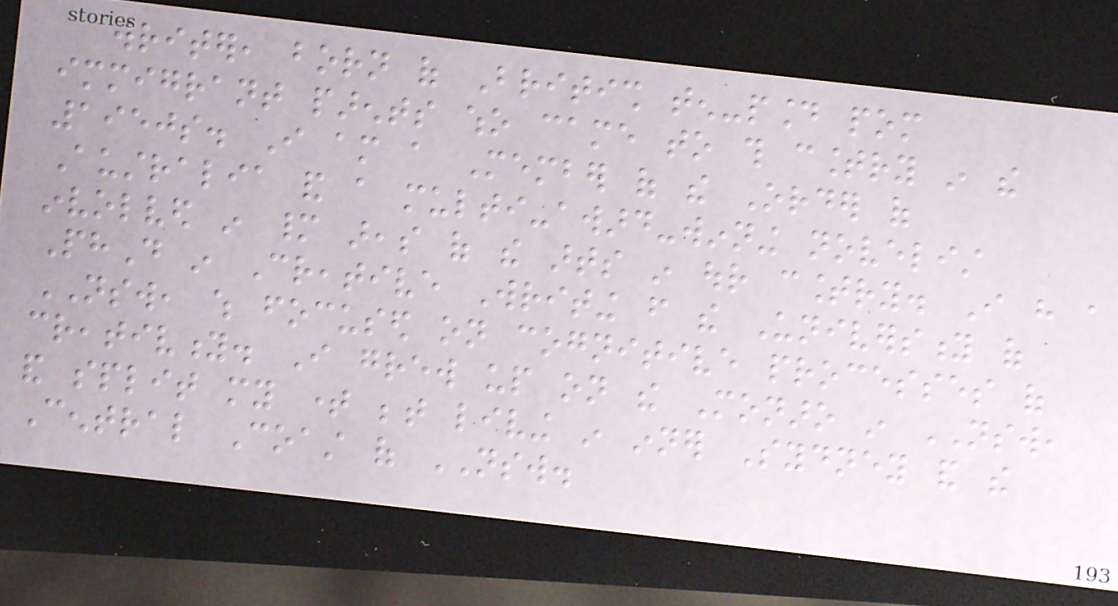writer, born of British ten-pound pom
immigrant parents who came to this country in the
1950s. I am a Member of the Order of
Australia and a multi-award-winning novelist
involved in many areas of the arts in our country. I have a
PhD in Creative Writing from the University of
NSW, which focused on cognitive processes of
creativity. I grew up on the Monaro in NSW,
and split my time between living in inner Sydney and the
Central Coast of NSW.
